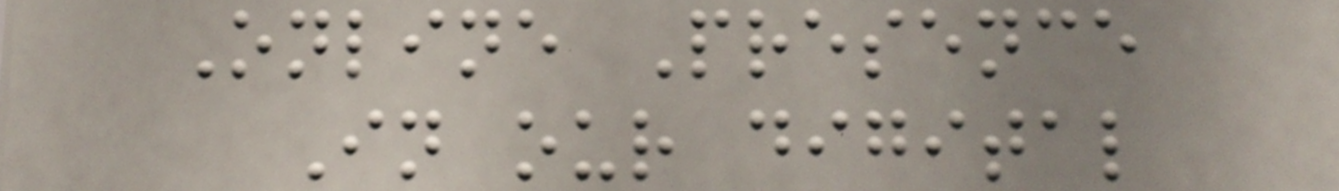Online Presence
In our digital
